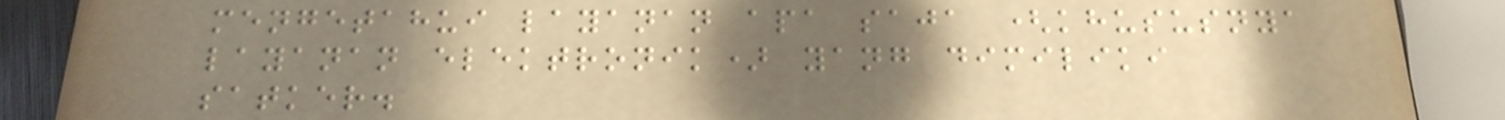mengetahui layanan apa saja (khususnya
layanan elektronik) yang dimiliki
satker.
